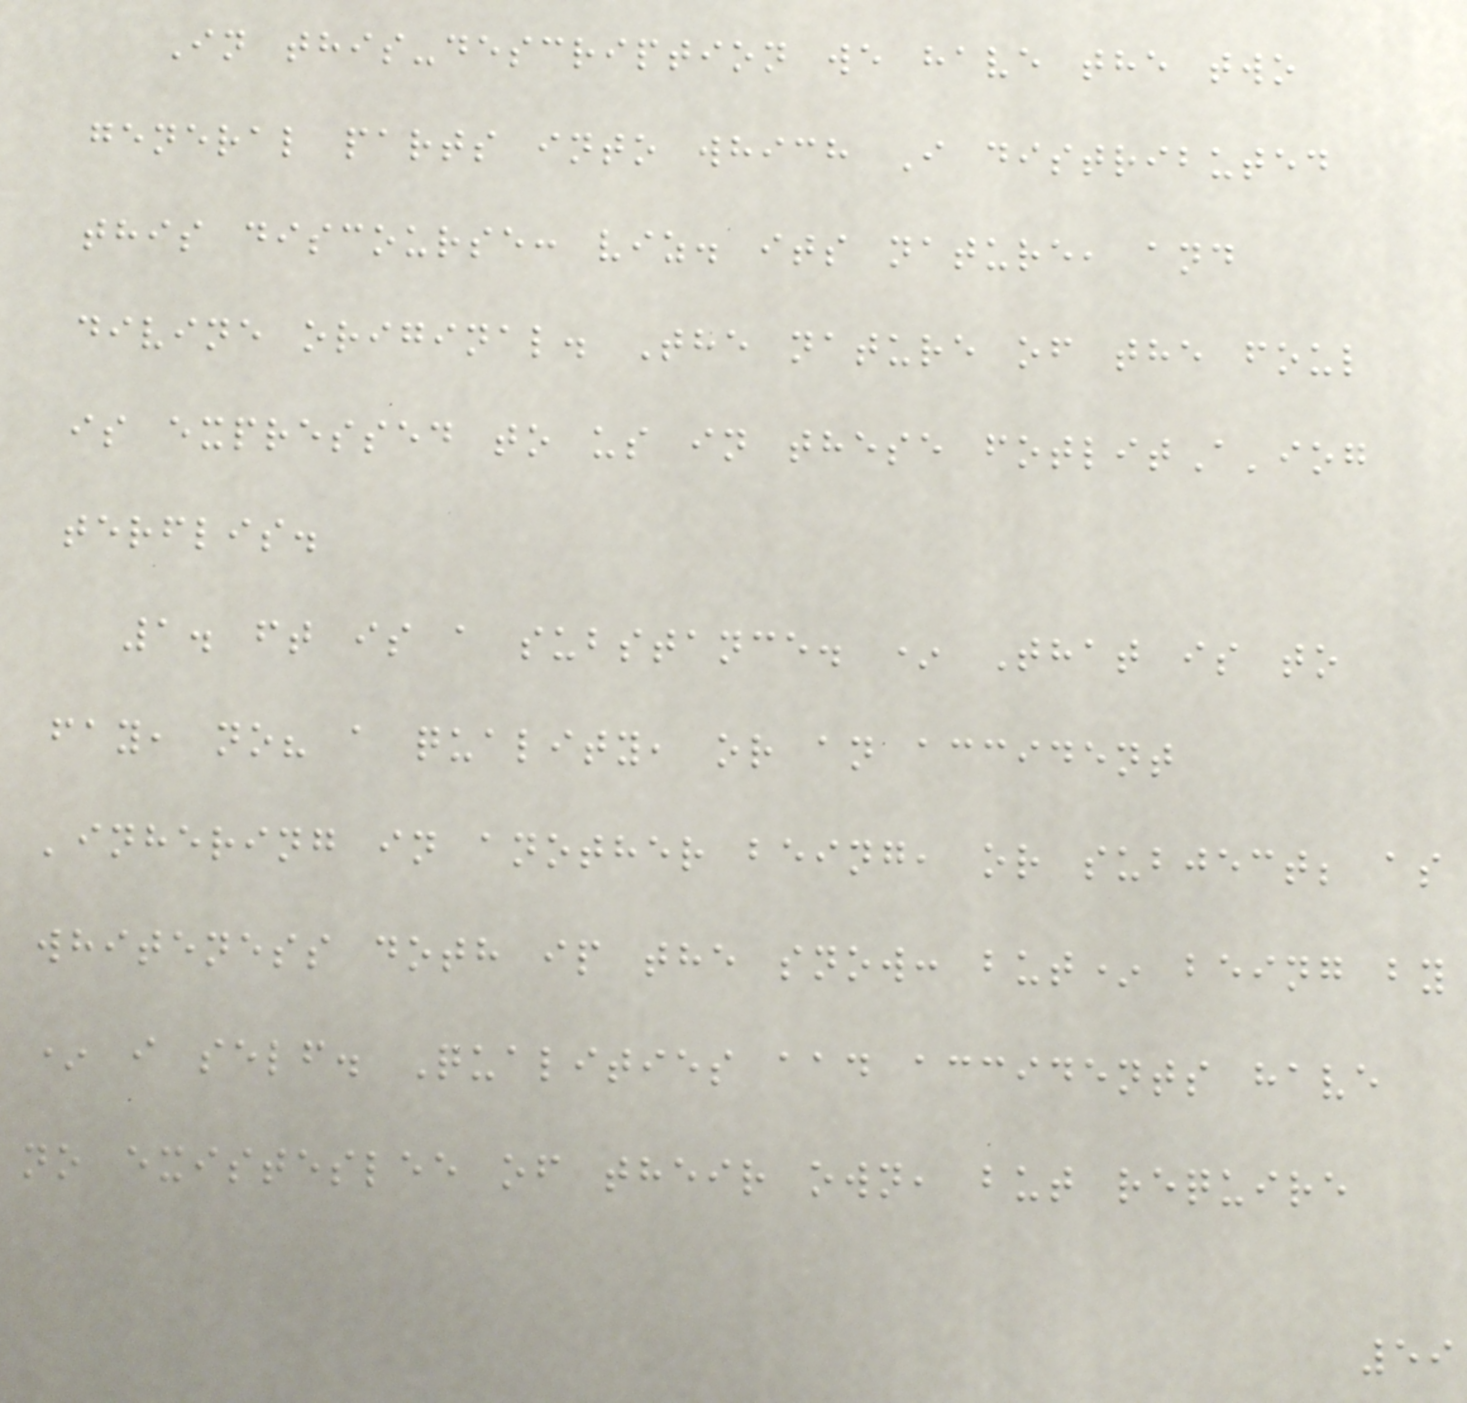In this-description we have the two
general parts into which I distributed
this discourse: viz. its nature, and
divine original. The nature of the foul
is expressed to us in these fotlitA'iog
terflis.
1. ft is a substance. * That is to
fay, no? a quality, or an accident
'inhering in another being, or subject; as
whiteness doth ip the snow: but* being by
* i self. Qualities aad accidents have
no existeslee of their own, but require
59
